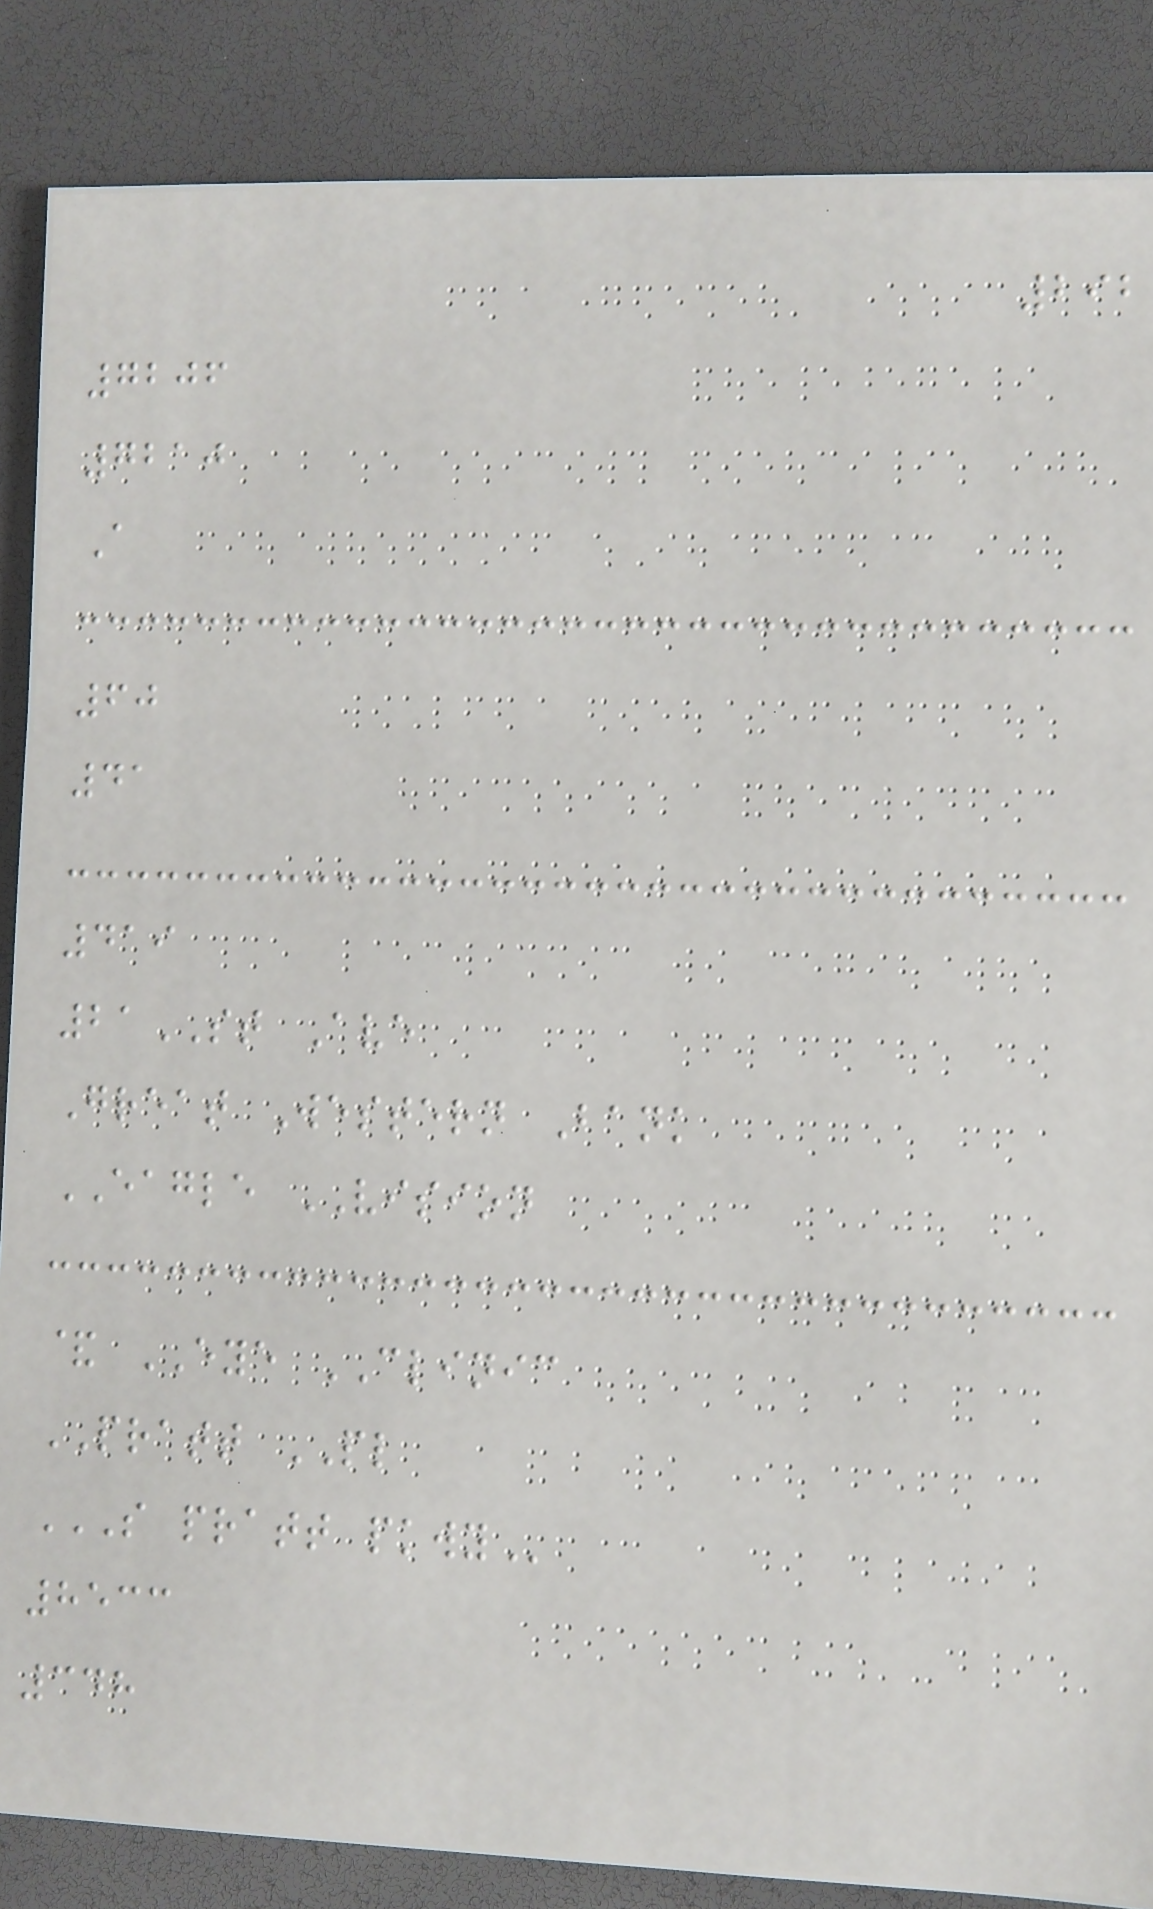292
7206
7210
A
60
41
419
21ST Ave
Great Western Bank
EAGLE VISION
& EYE CLINIC
PRATT PL
S PRATT PKWY
8533
348
